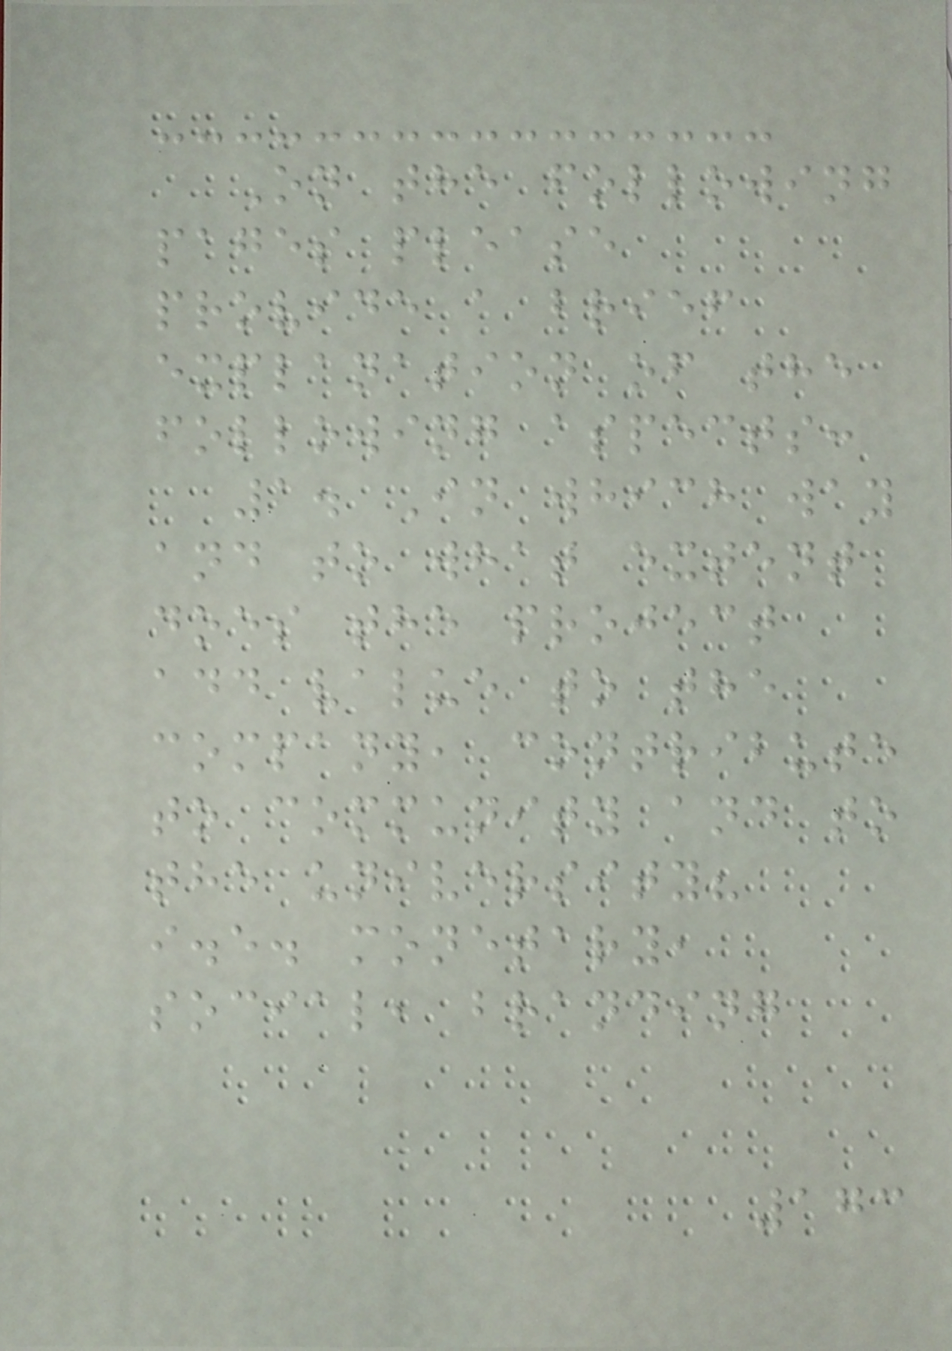On the following
pages please
provide a brief
explanation of the
following aspects:
1. In which way
and to what extent
does the project
add value to the
company, contribute
to community and to
the university?
i.e. monetary,
social, branding
173
